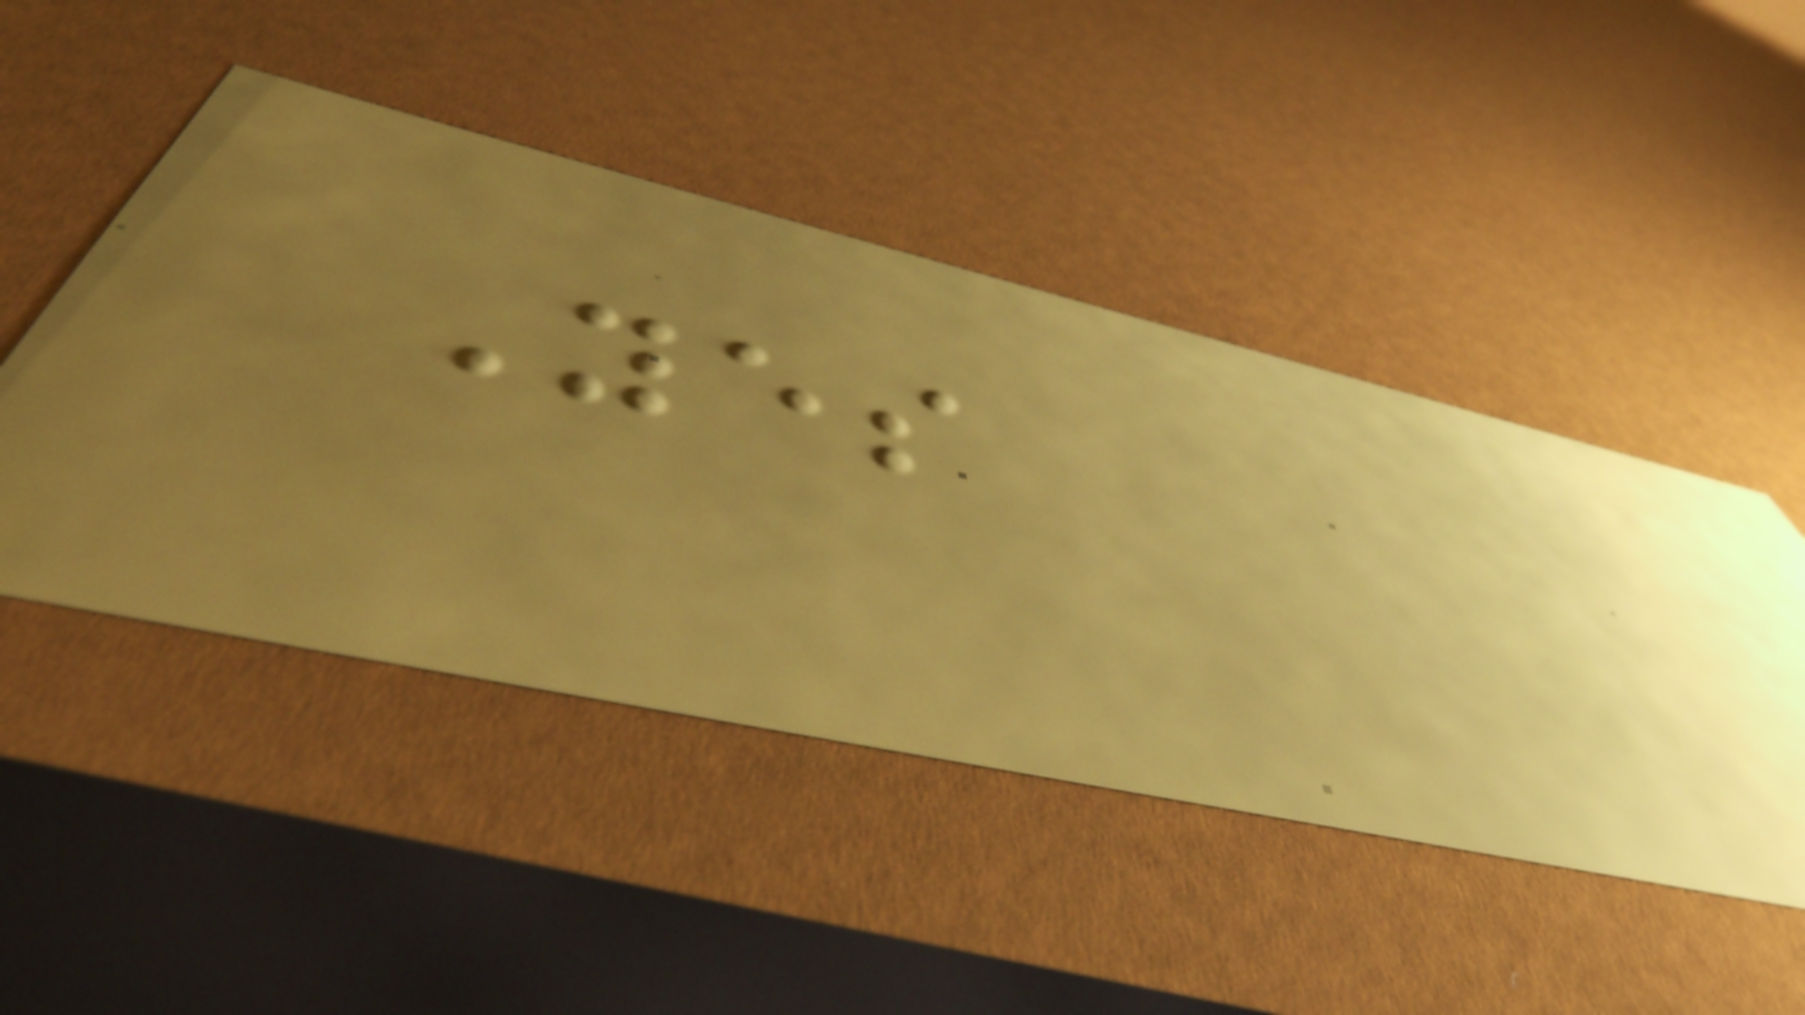Yes
